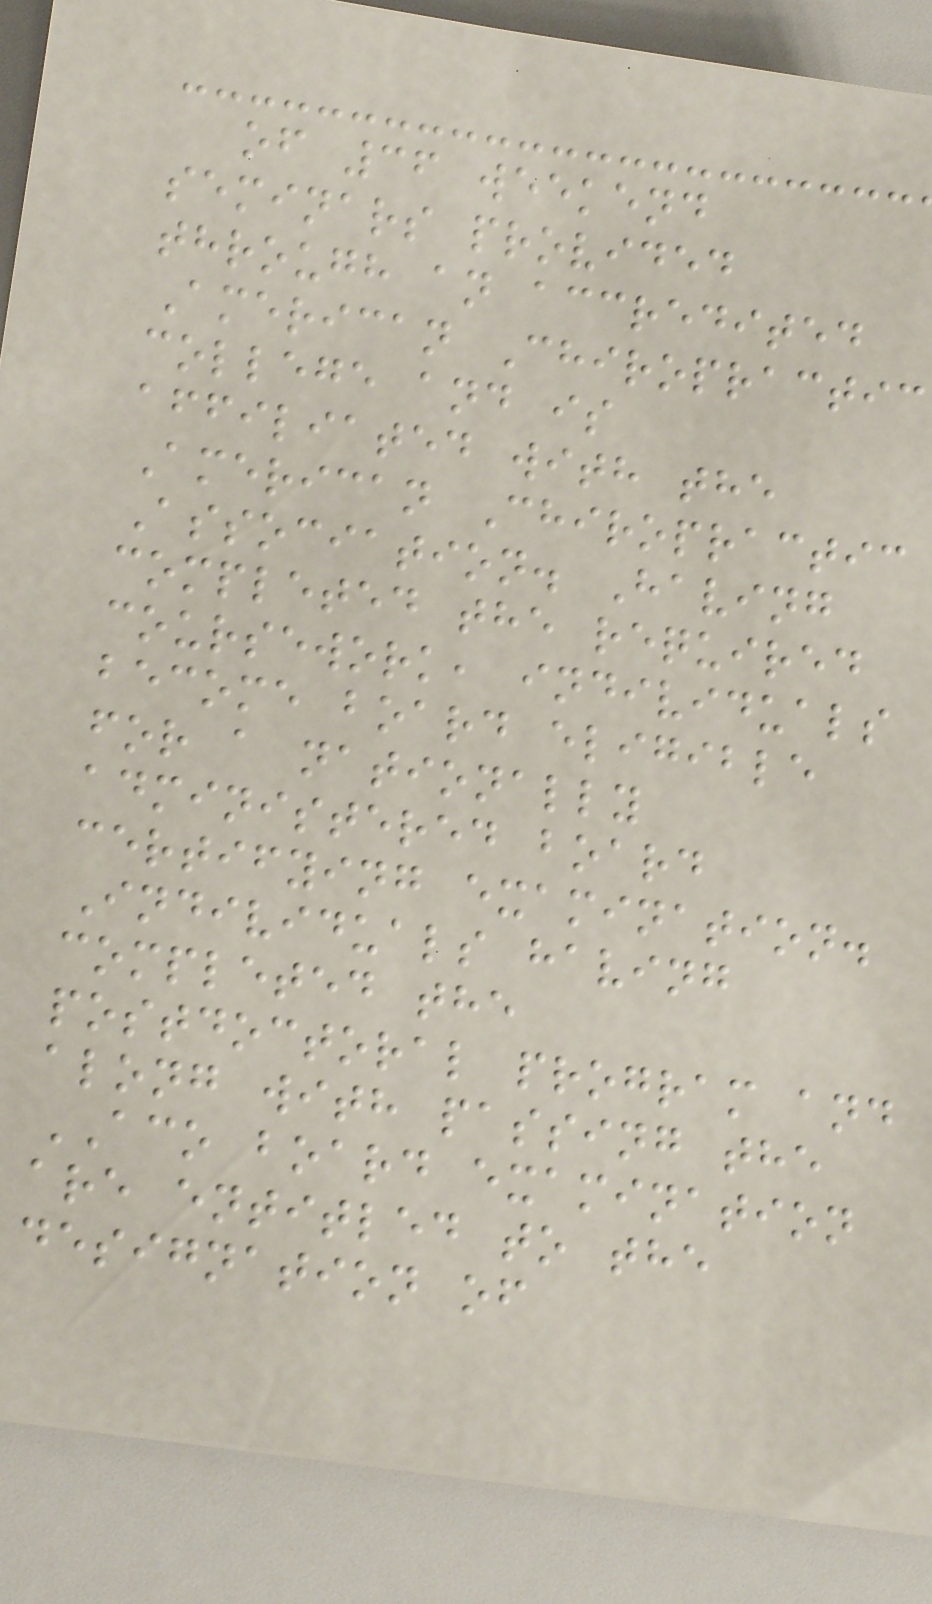of 36 weekend
seminars provided
through an accredited
American Chiropractic
college and is
affiliated with the
American Chiropractic
Association. Having
completed the required
coursework, individuals
become board eligible
for a nationally
administered board
certifying examination.
Individuals having
completed the
postdoctoral program and
along with passing the
ACO board examination
are entitled to the
designation of
